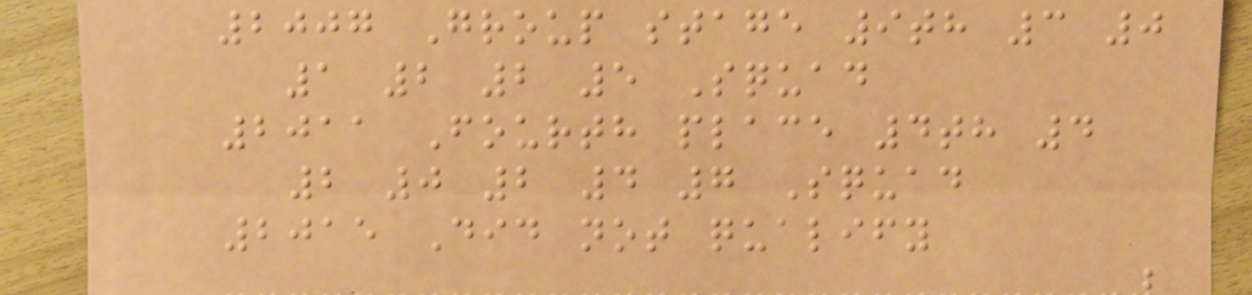2007 Group stage 9th 3 0
1 2 2 5 Squad
2011 Fourth place 4th 4
2 0 2 4 7 Squad
2015 Did not qualify
